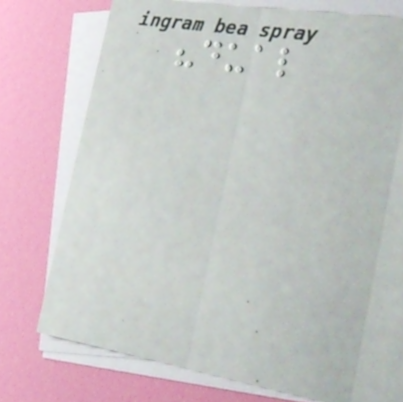"dual
